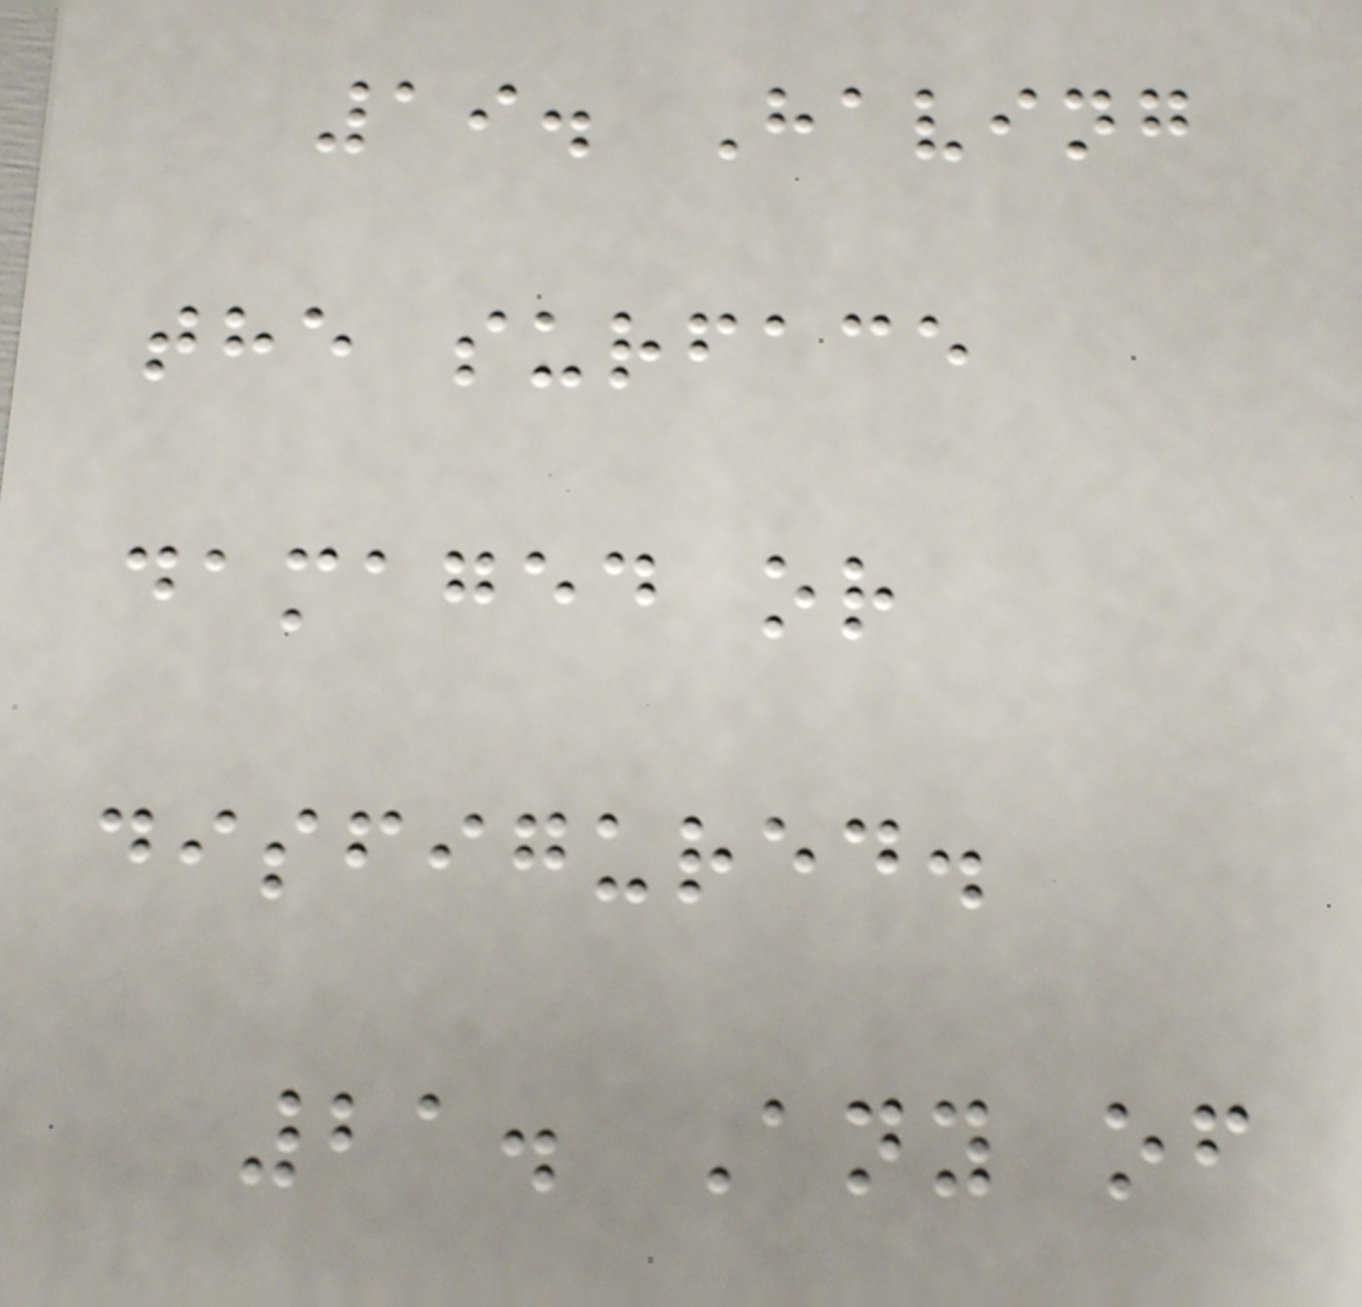19. Having
the surface
damaged or
disfigured.
21. Any of
